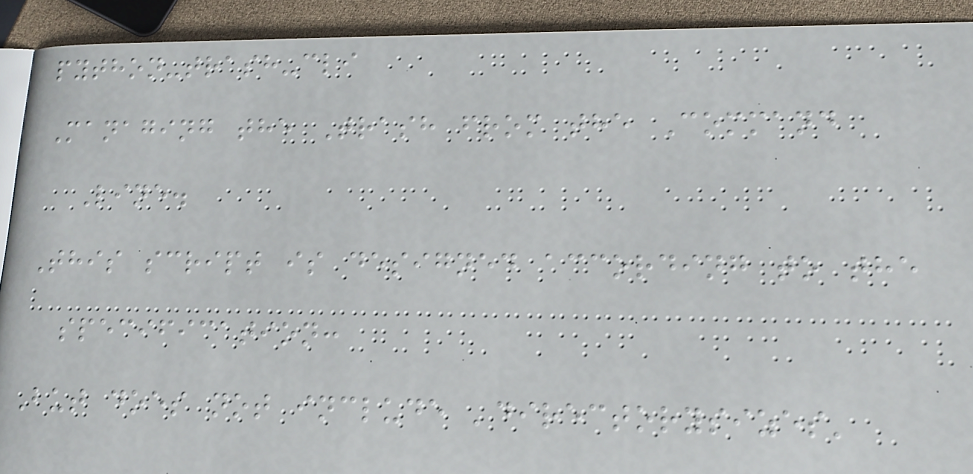python-trash-cli
Managing the Trash from the Command
Line.
This script is designed according to the
specification:
But does not include 'directorysizes'
